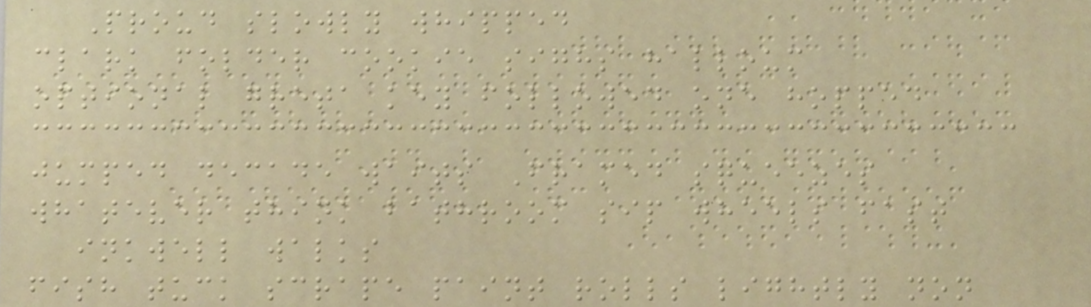Proud slowly whipped
clark folder cookie sighs halloum
optional greta key followed one hopped
jumped decade waits Framed squeezes
whatever think bathroom sip wheels fast
inkwell walks
fish tuck scrape paint rolls lightly non
